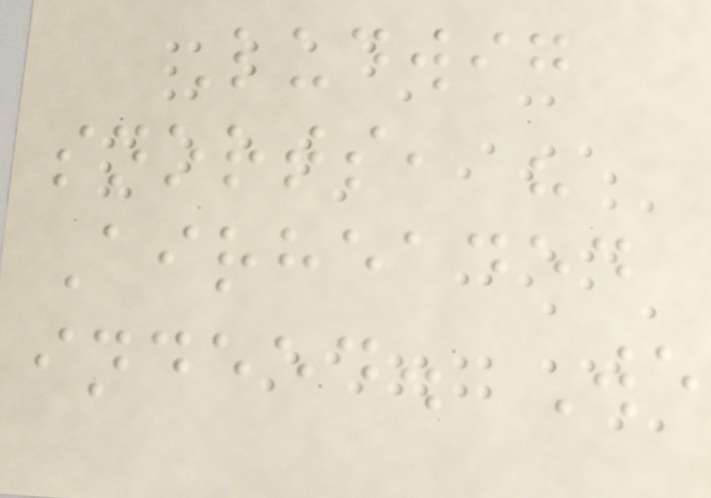Ludwig
snorts, "
Airheaded
indeed. We
